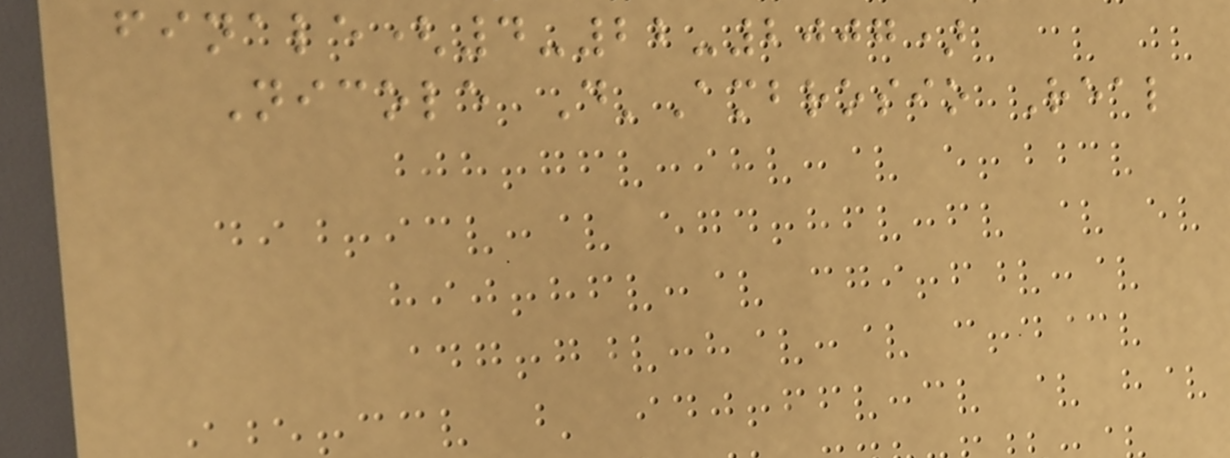finale(4-22-2007)
Nicole D'Ambrosio Real
